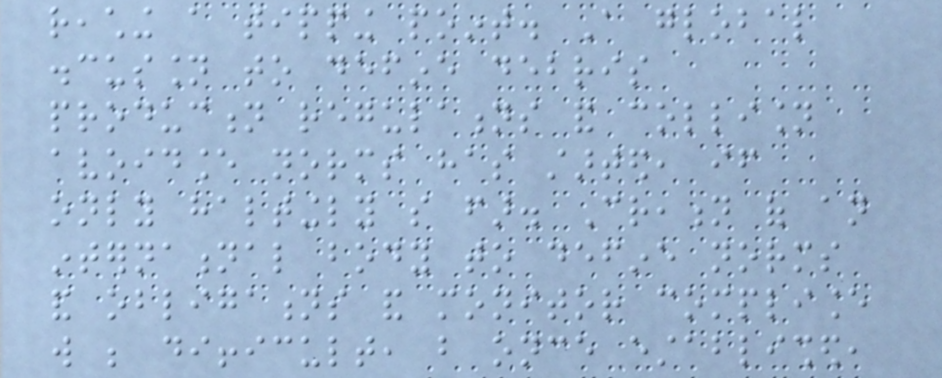reaching a tipping point. A global
discussion to define debris
production regulations and collision
avoidance norms has started, if
only haltingly so far. Creation of an
international body to define norms
and obligations and monitor compliance
will be difficult, but once established,
